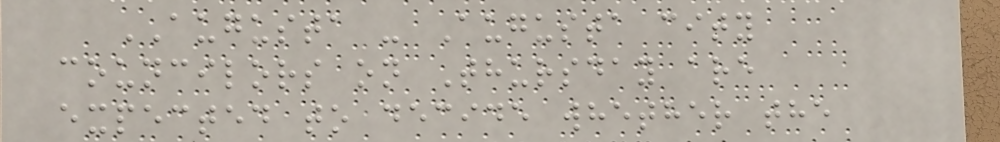AUGUSTA - Augusta city
councilors on Thursday are
expected to decide whether the
